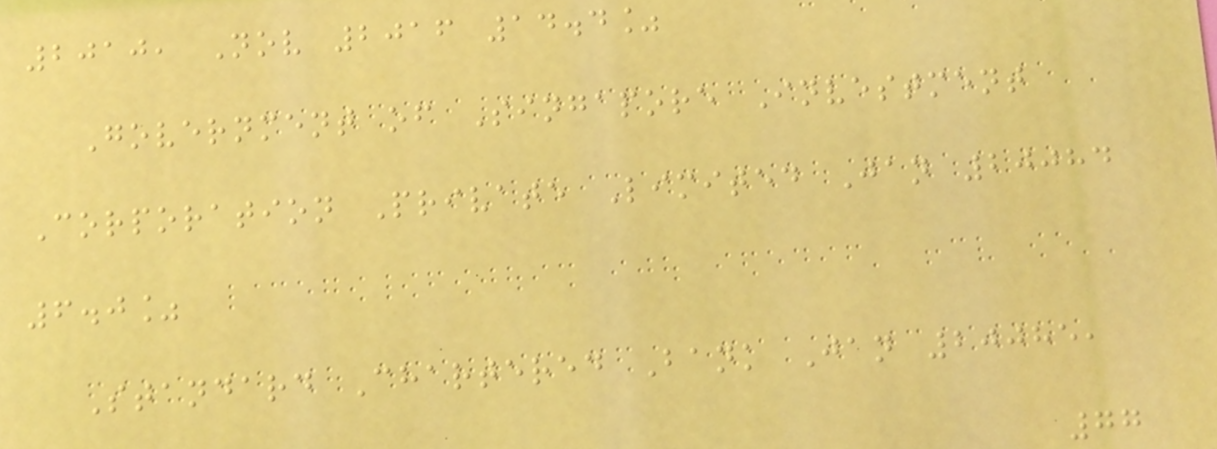2010, Nov 2016 14.4%
Government of Singapore Investment
Corporation Private Limited Jan 20084
6.0%
Standard Chartered Bank Jan 20085,
77
